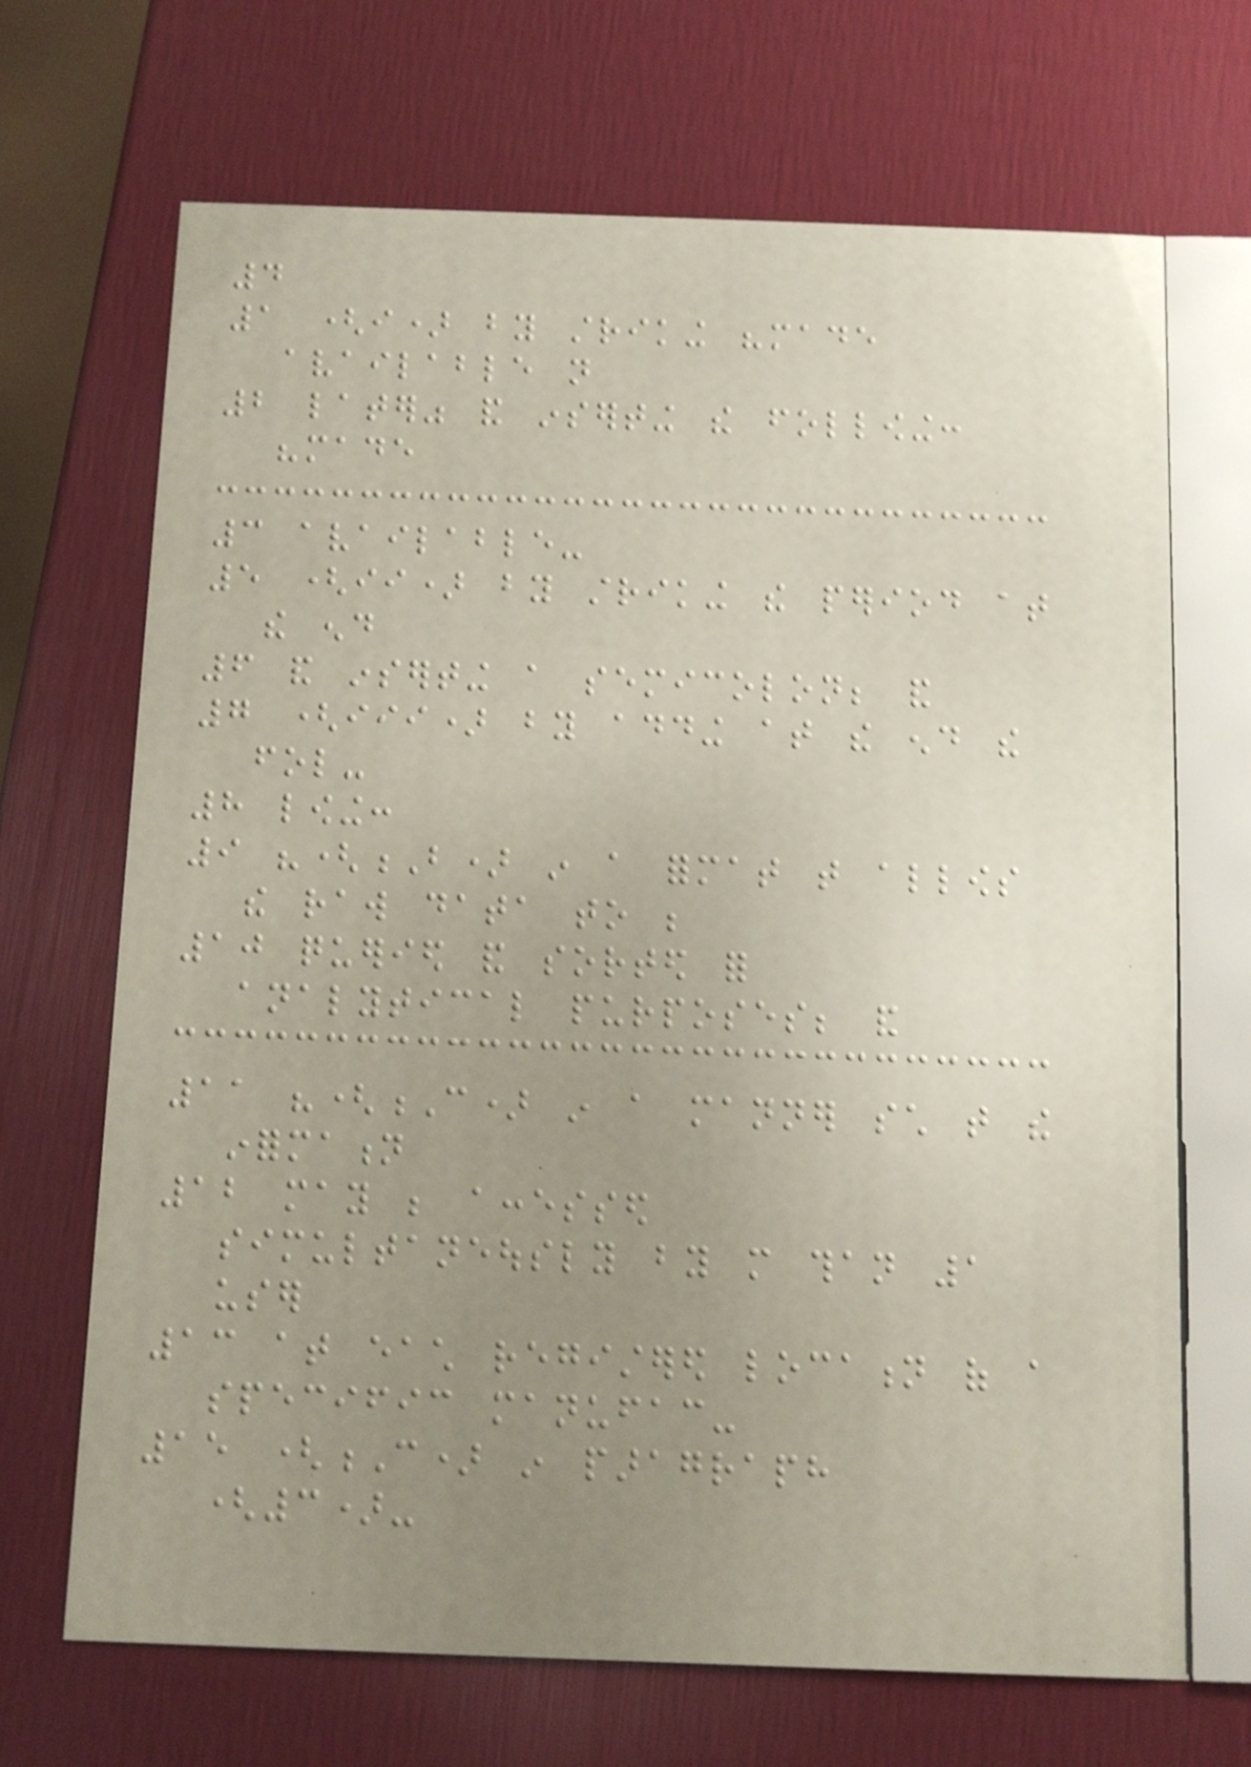4
1 (i) by striking "made
available not
2 later" and inserting the following:
"made
3 available-
5 (ii) by striking the period at
the end
6 and inserting a semicolon; and
7 (iii) by adding at the end the
fol-
8 lowing:
9 "(B) in a format that allows
the raw data to be
10 queried and sorted for
analytical purposes; and
11 "(C) in a manner such that the
information
12 may be accessed
simultaneously by more than 1
user
13 at each registered location of a
specific manufac-
15 (C) in paragraph
(3)-
